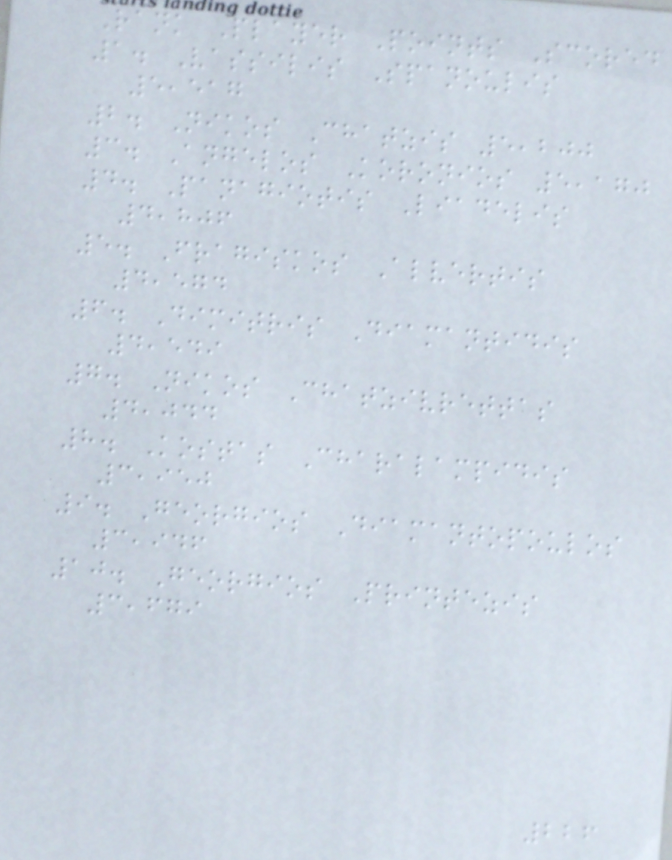Rank Player Points Scored
1. Vassilis Spanoulis
5,517
2. Nikos Chatzis 5,200
3. Angelos Koronios 5,170
4. Panagiotis Liadelis
4,806
5. Fragiskos Alvertis
4,574
6. Dimitris Diamantidis
4,549
7. Nikos Chatzivrettas
4,044
8. Kostas Charalampidis
3,950
9. Georgios Diamantopoulos
3,946
10. Georgios Printezis
3,679
226
